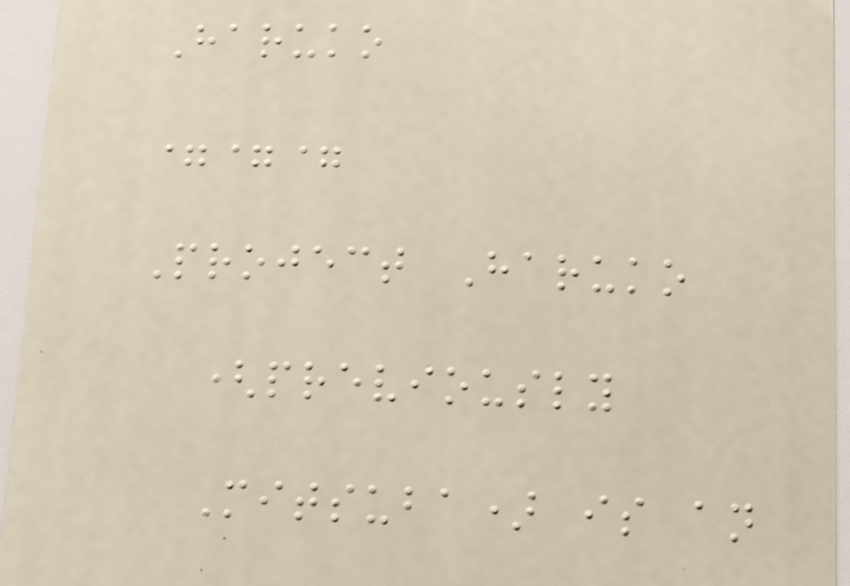Haruko
===
Project Haruko
(previously
Mitsuba) is an
